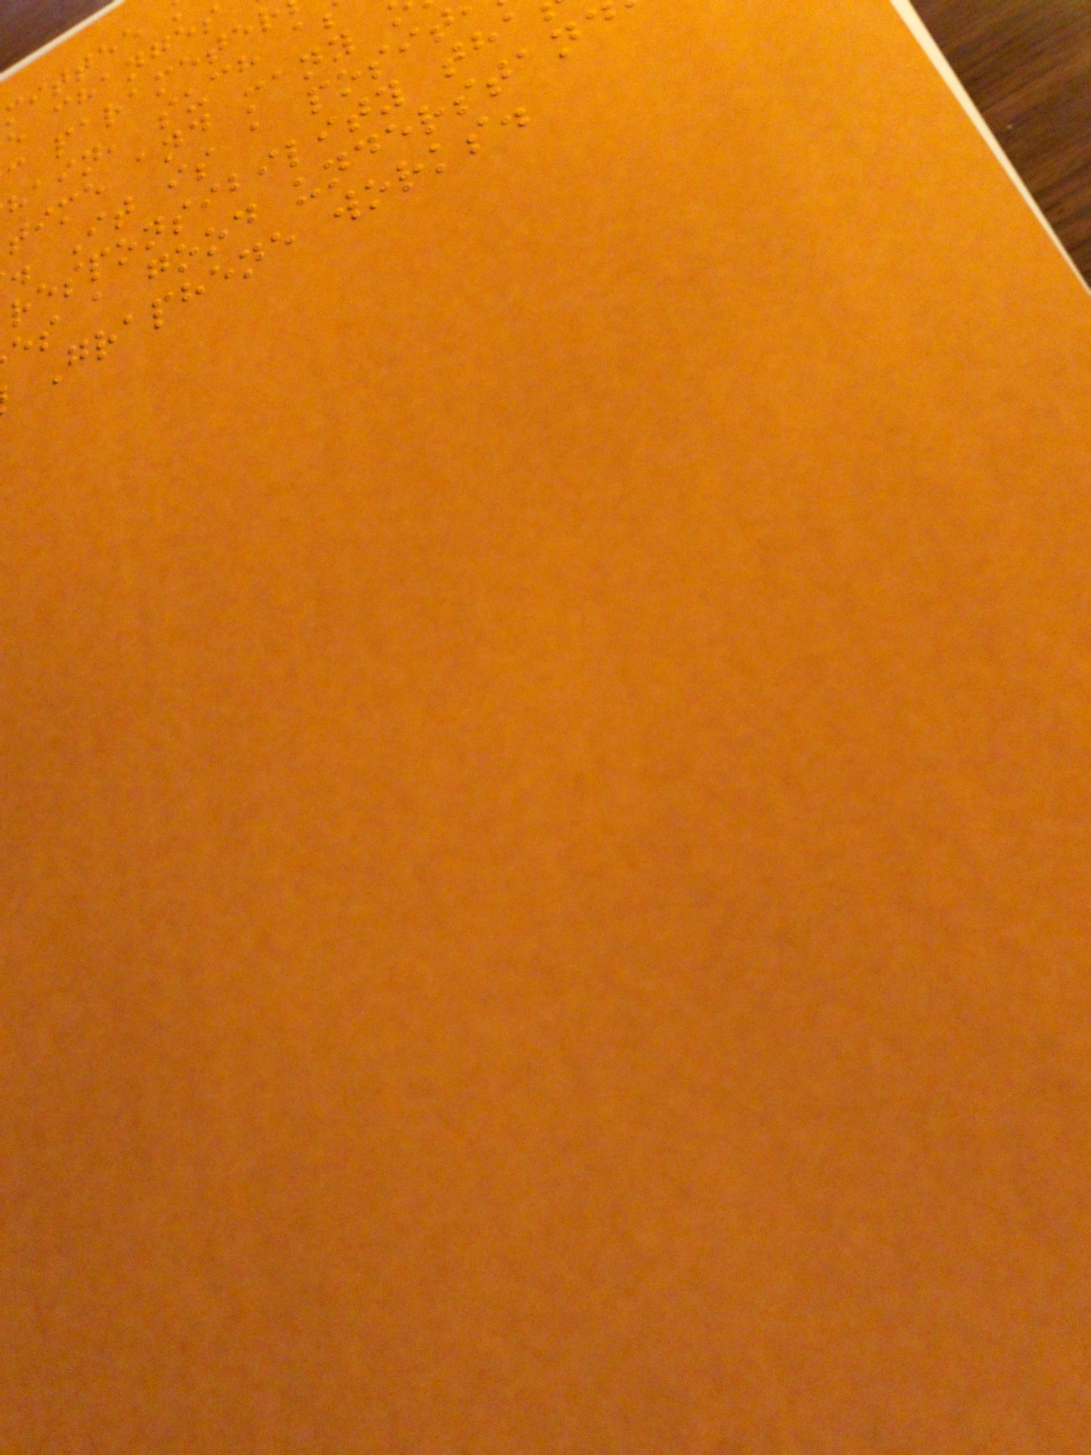mittee
e changes
c paramete
hain, such a
time and many
. It is a posit
responsibility tha
es a good understan
Graphene works.
